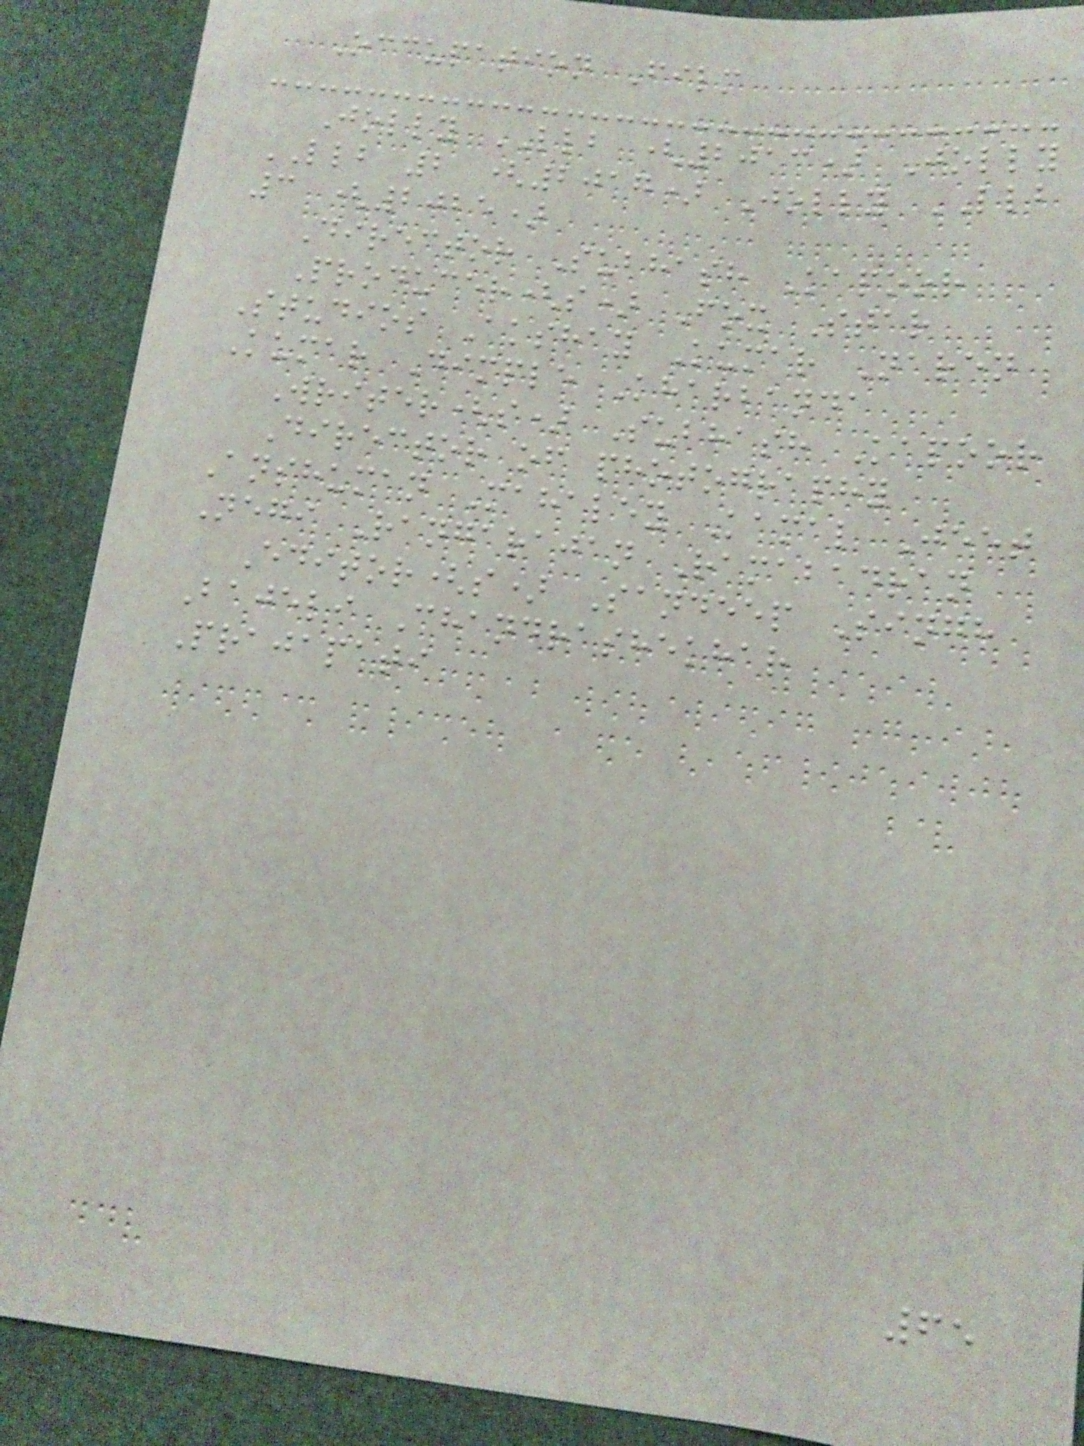Occupation Film
Jolly LLB (2013) Jolly
LLB 2 (2017) Jolly LLB
3 (2025)
Director Subhash Kapoor
Producer(s) Fox Star
Studios Akshay Kumar Naren
Kumar Dimple Kharbanda
Writer(s) Subhash Kapoor
Director of photography
Anshuman Mahaley Kamal Jeet
Negi Rangarajan Ramabadran
Editor(s) Sandeep Singh
Bajeli Chandrashekhar
Prajapati
65
